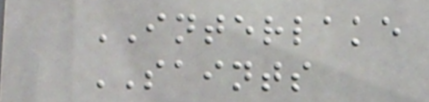INTERLAKE
SAINTS
